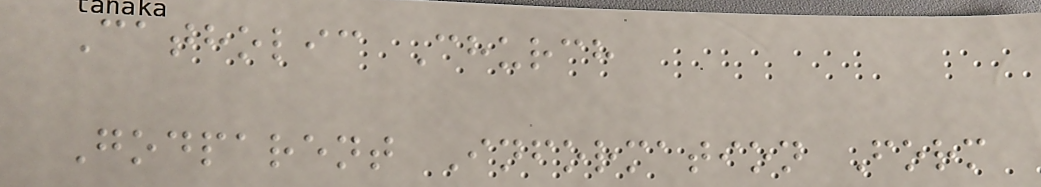Catholic Church
Godparent Information Form
